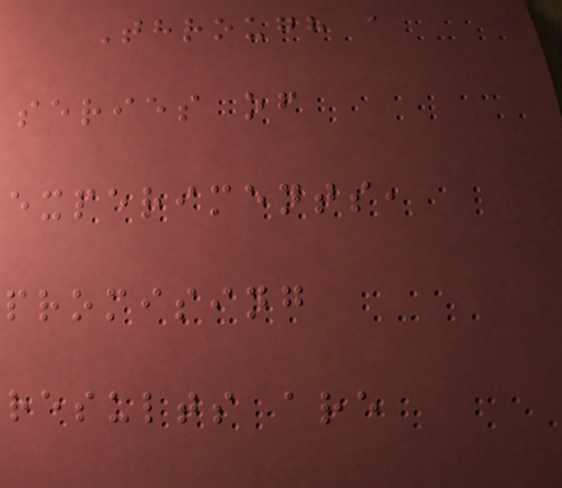Through a
series of
experiments,
promising
results are
